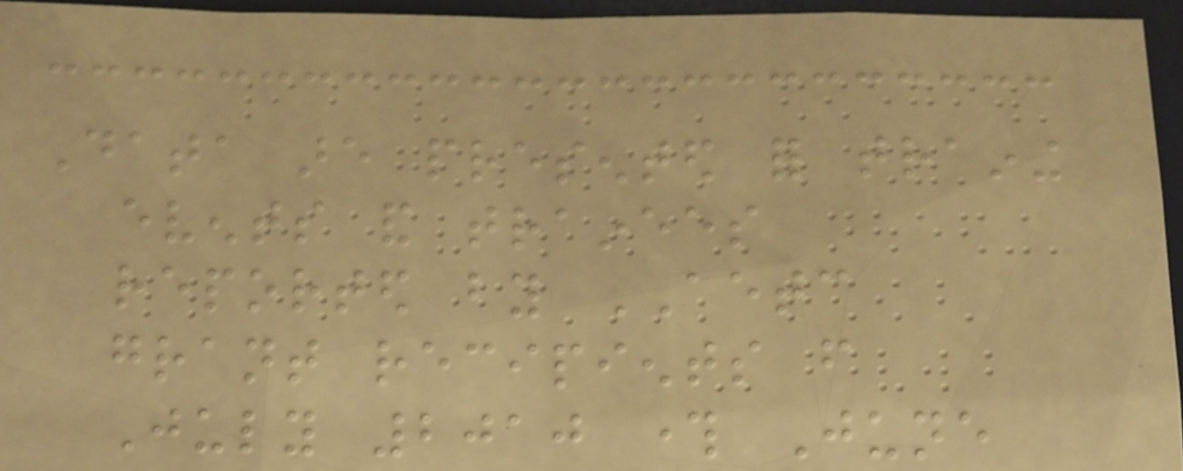Data are presented for training
events and trainees
reported by AETC
grant recipients from
July 2010 through June
